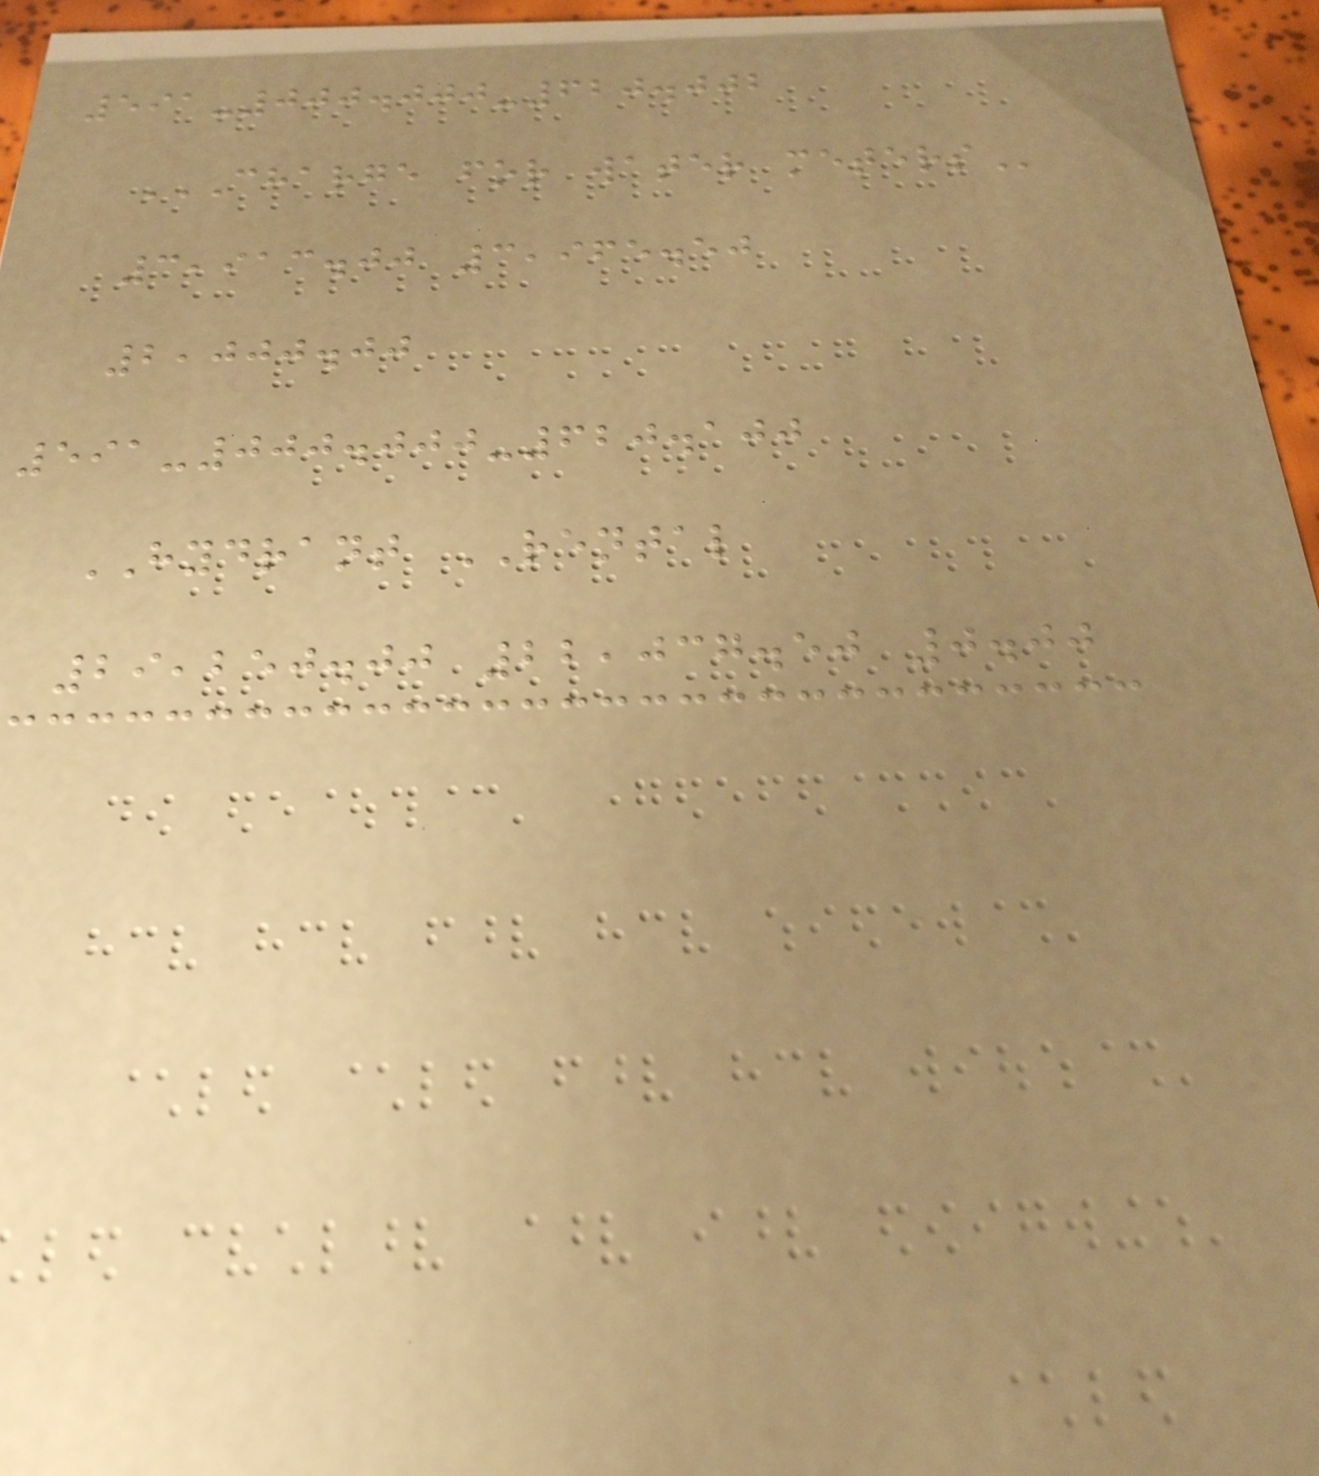591-000.000-620.002
CHARGE FOR WATER METERS
3,913.00 3,965.50
2,000.00
591-000.000-620.100
HYDRANT RENTAL
29,250.00 22,037.50 0.00
